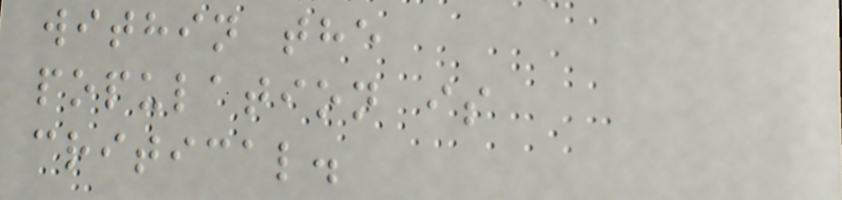within the
population is
critical.
